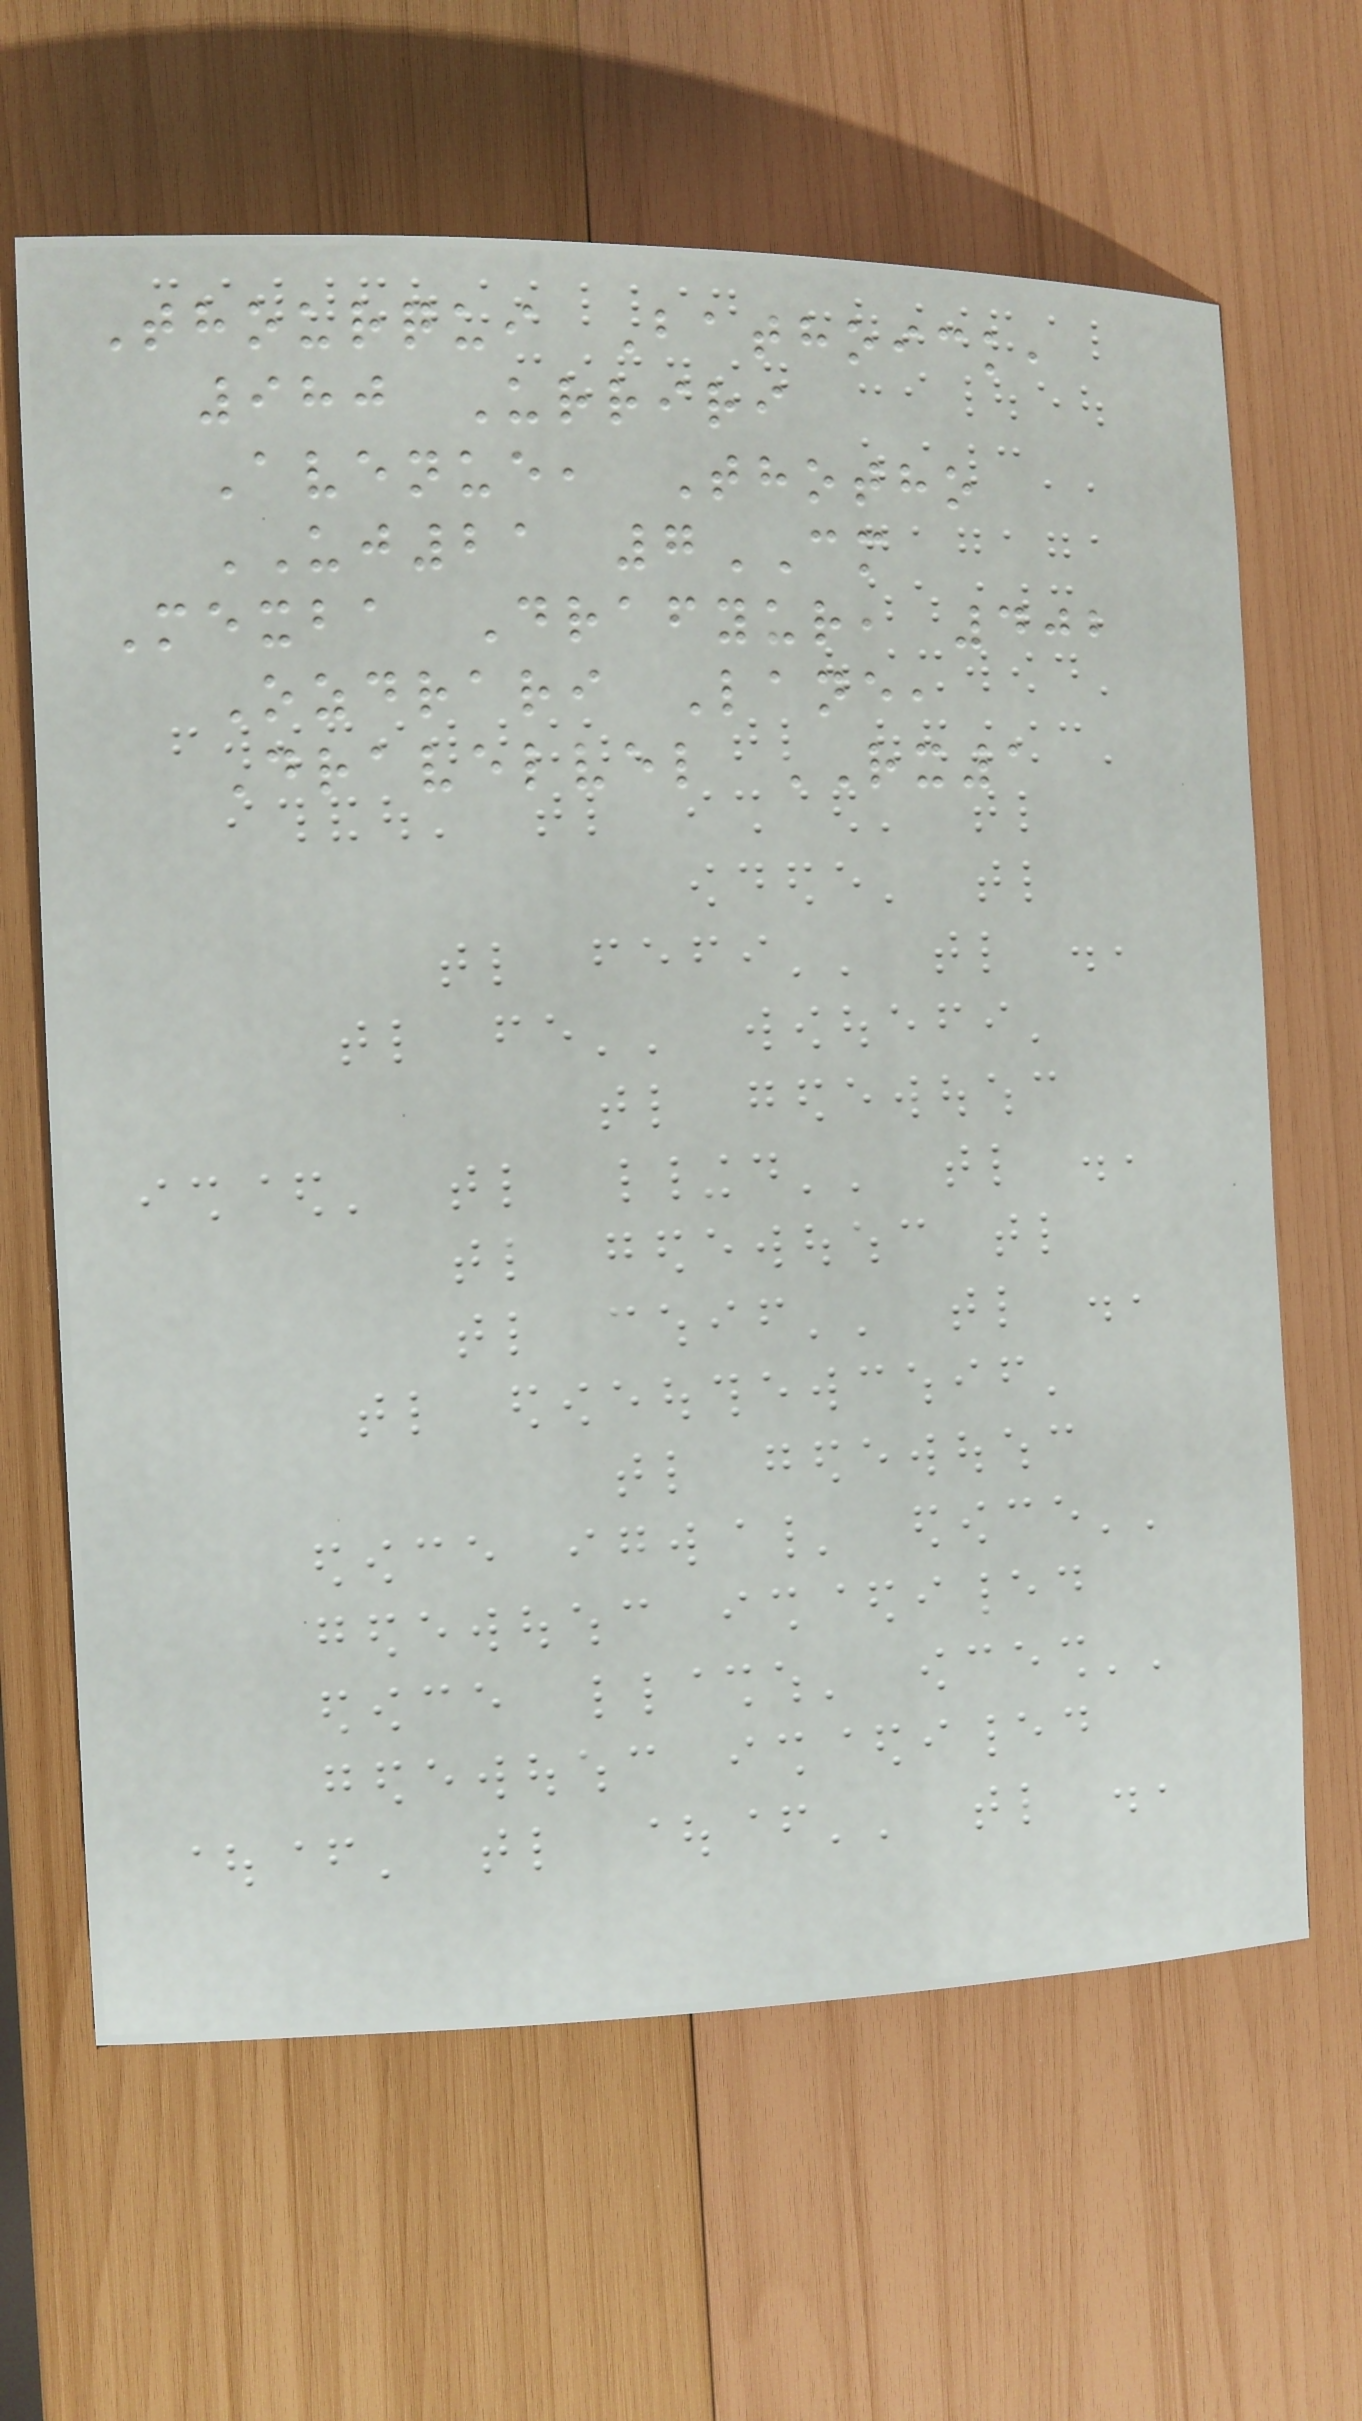Thourqui Bathoick,
980 Urriri
Avenue, Thotho
UJ21 7CM
Mexba Drafyur, 402
Ozdrari Lane,
Dravelvel RX1
